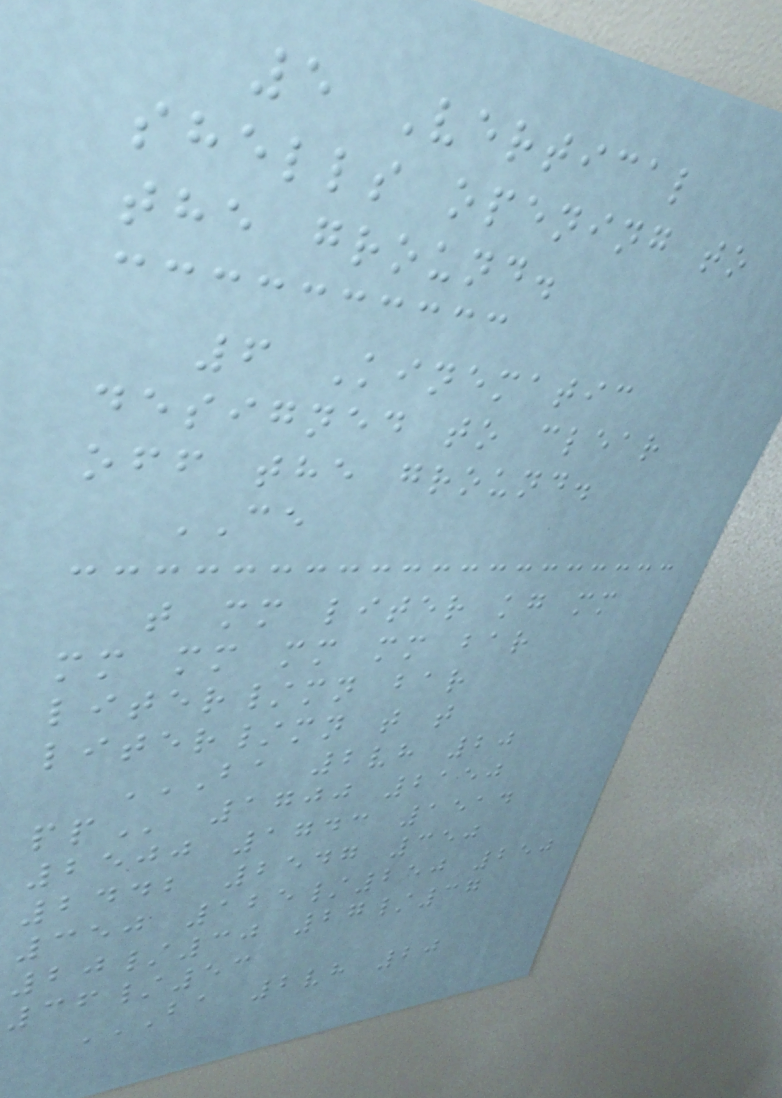5 Vertical
shells opening to
the ground.
6 Kinematic
designed to clear
off the ground.
CE
t mm liter kg mm
mm mm mm mm bar
liter/mn bar
liter/mn t t
BA 2VH 20
PP 1700 2150
2500 1743 1514
2442 2547 350
350 125/250 250
20/30 27/37
36/53
BA 2VH 20
